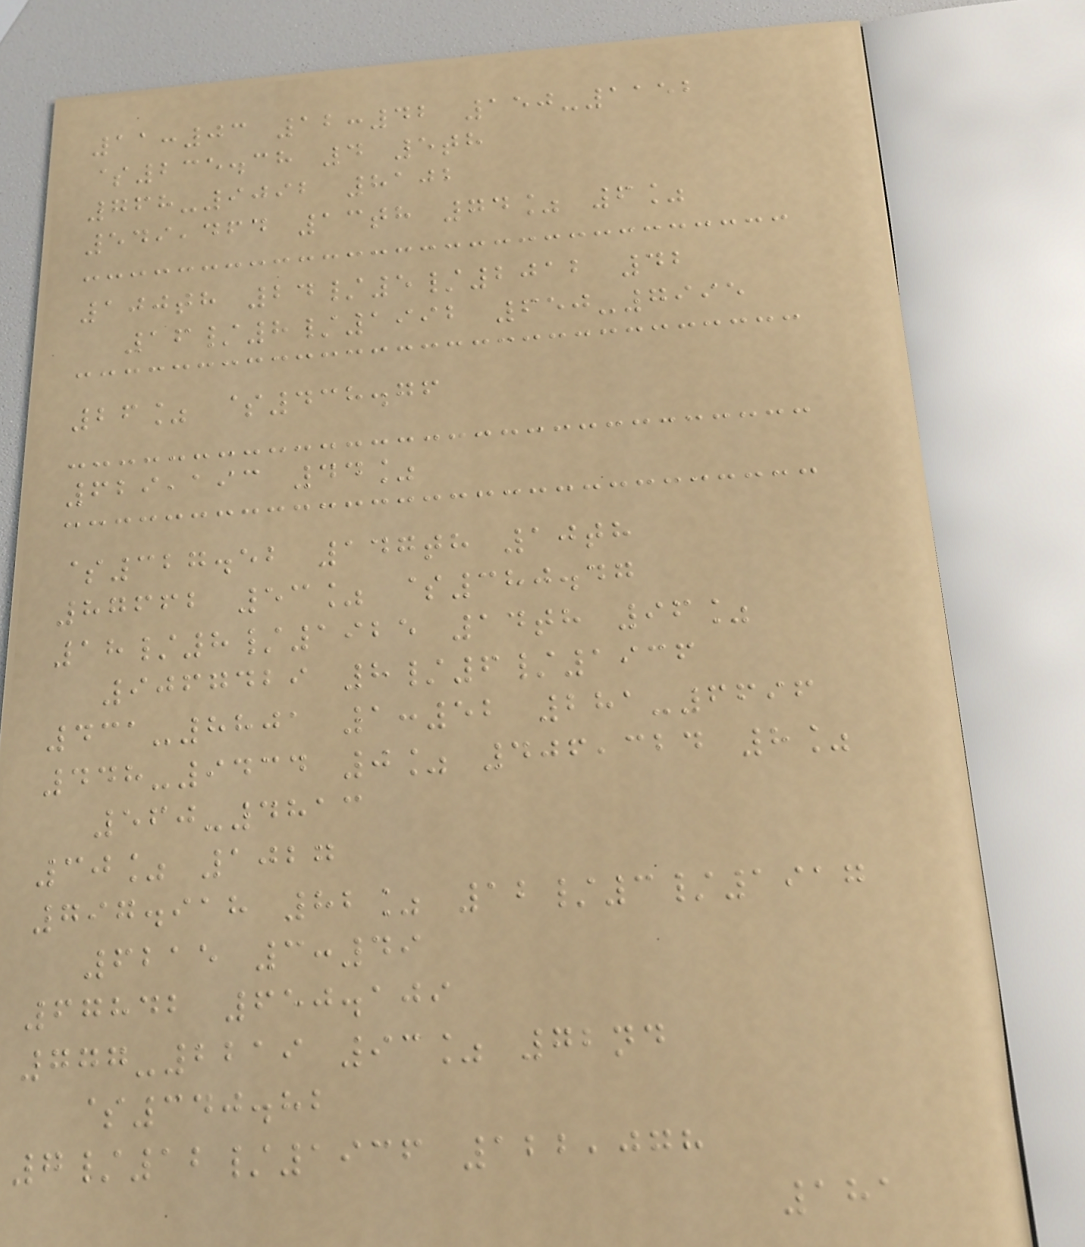11:03 12:42 150-1152
$235.38 4 5th
768-9092 8102
549,464 13th 74% 6%
100th 24/5/2012 42
16/8/1992 650-7995
26% $438.76
629,193 44%
$327.52 147th 10th
87662 53% $380.47
18/8/1925 14th 96%
9067429 8/6/1936
431-8801 1:52 281-6696
448-9434 0% 406,324 8%
560-4813
30% 1027
797.918 82% 12/3/1917
6215 3:49
67842 650.109
777-2219 93% 72nd
$340.82
7/12/1936 122,078
181
